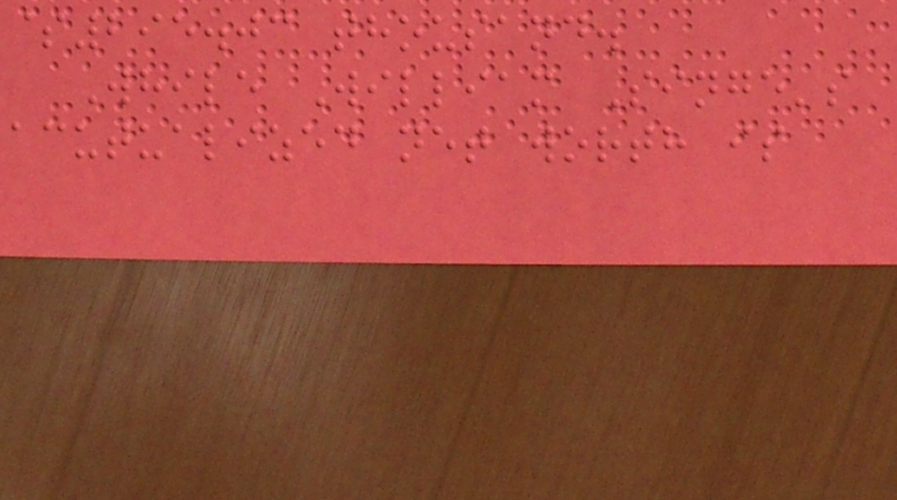$295.03 thousand.
While William Singe's
acutualized net worth is
